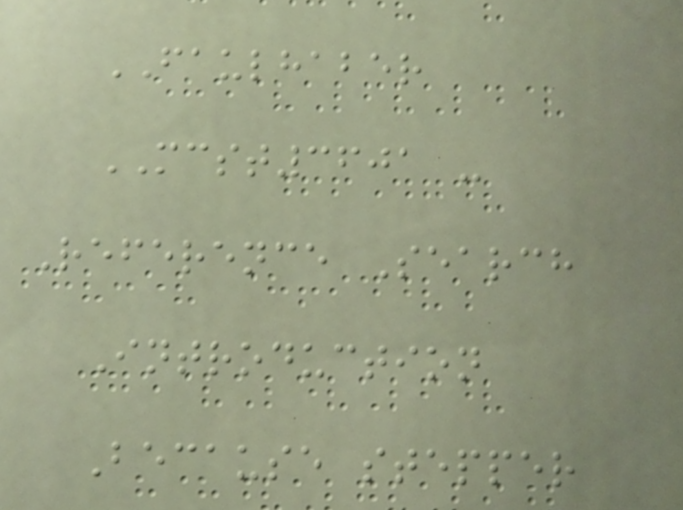FAULHABER
MCST3601 -
Reference Search
Introduction
Because stepper
